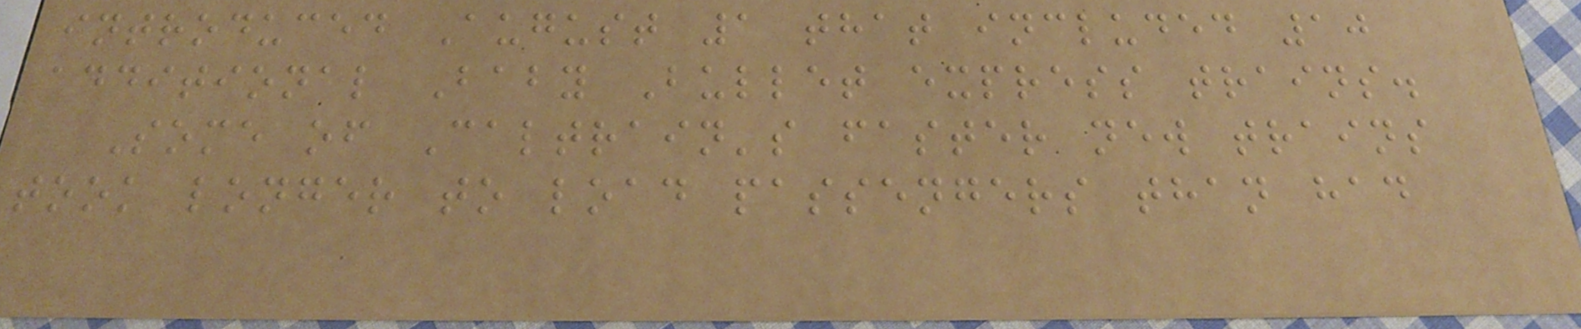introduced August 1 that included 10
additional Baby Bullet express trains.
Some of Caltrain's faster new trains
took longer to load passengers than had
